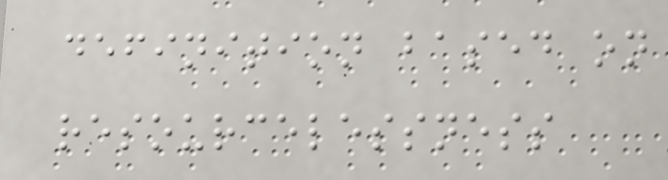definition based on
resourcelessness
